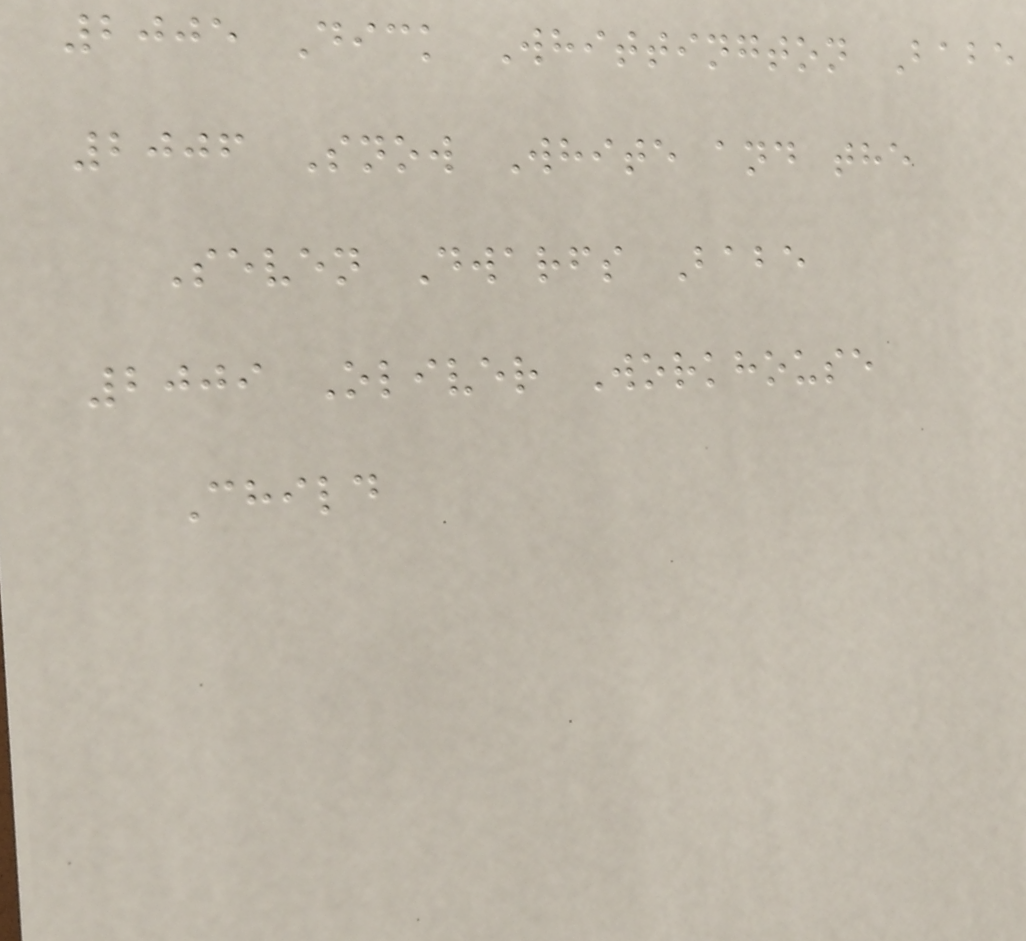2005 Dick Whittington Babe
2006 Snow White and the
Seven Dwarfs Babe
2009 Oliver Workhouse
Child
